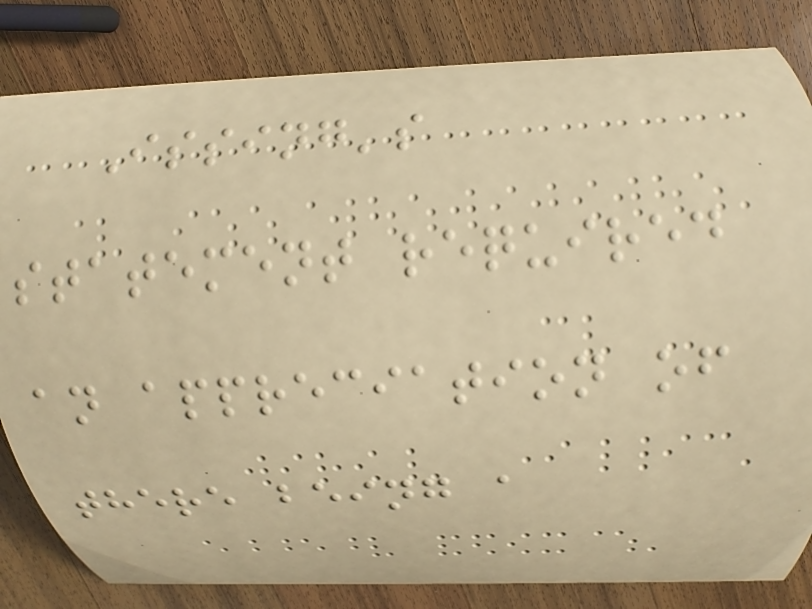Issing's
statement required
an appreciation of
there being a
